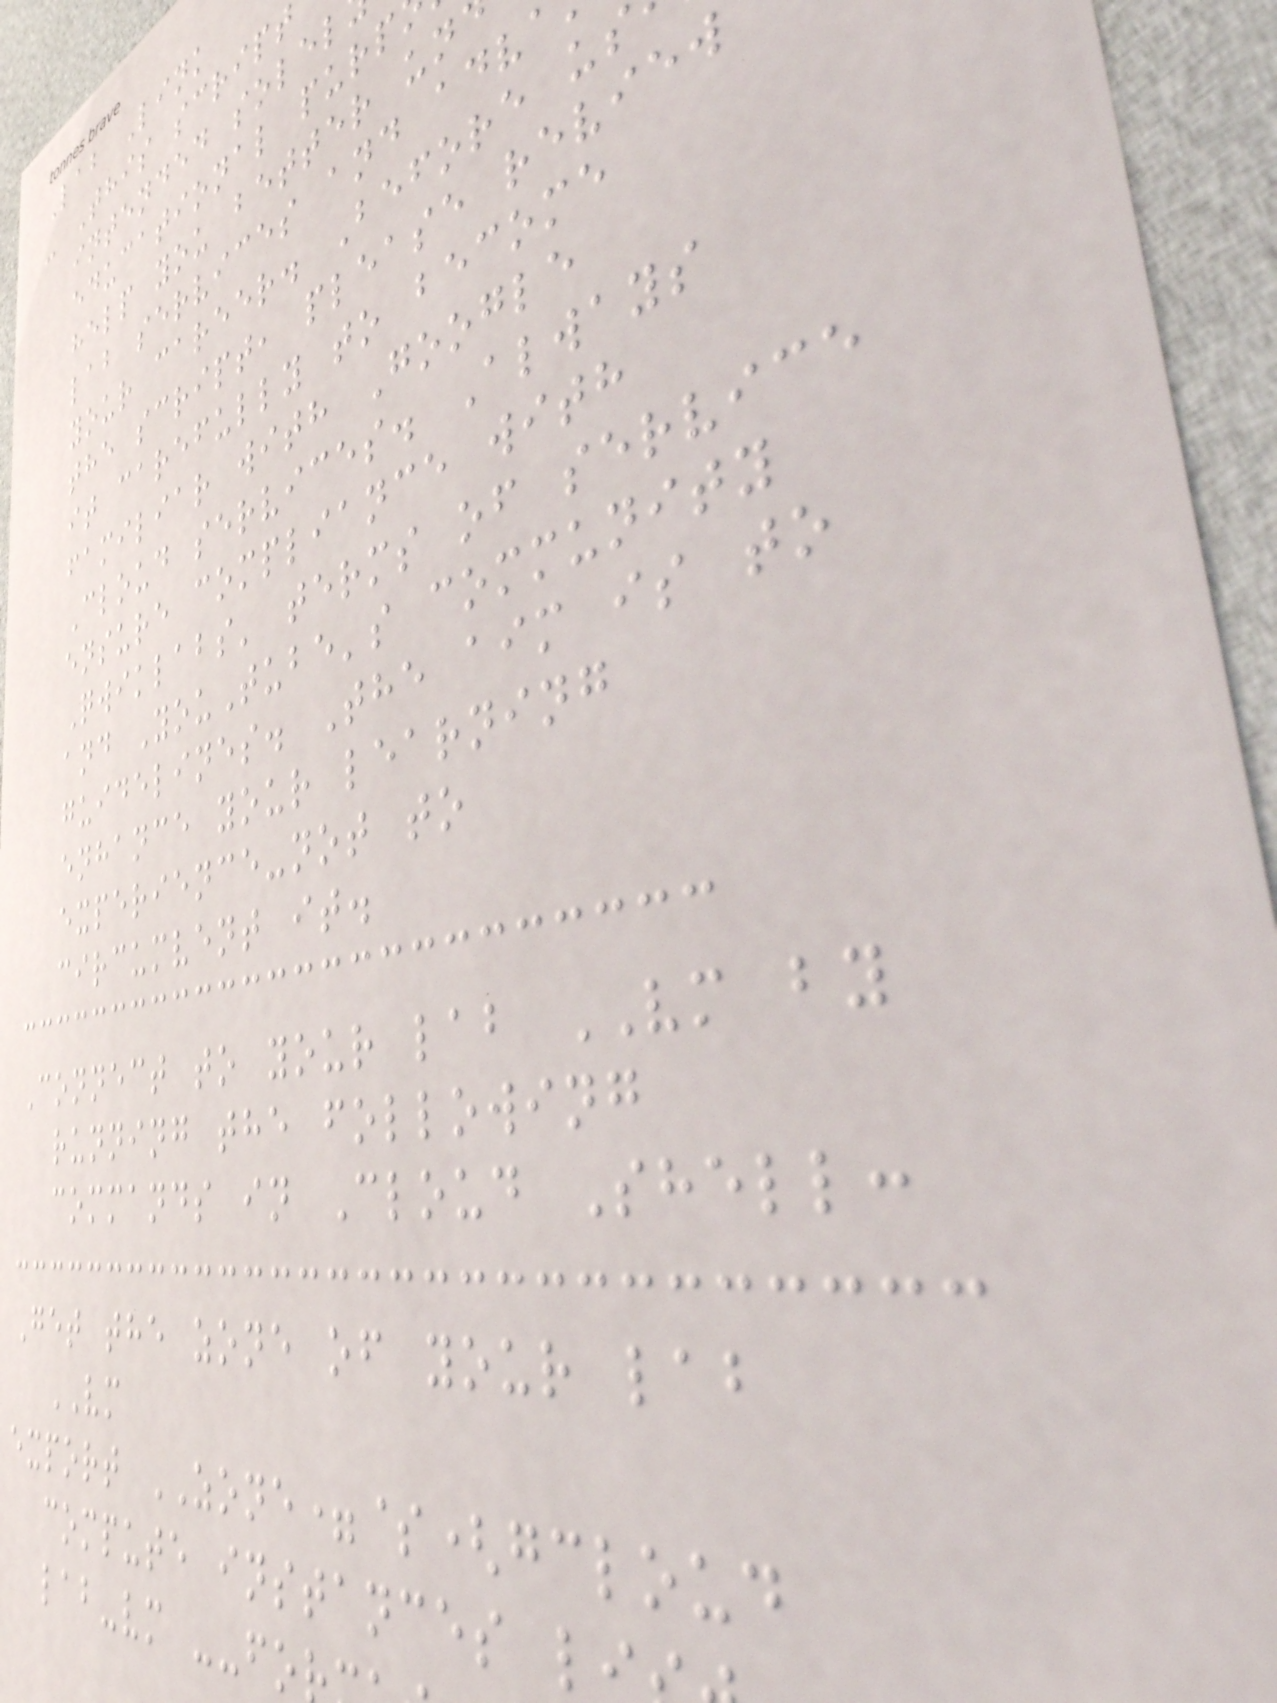Lab Link
- This script
intended solel
educational purp
help you better un
lab services and adv
your career. Before us
the script, please review
it carefully to become
familiar with Google
Cloud services. Always
ensure compliance with
Qwiklabs' terms of service
and YouTube's community
guidelines. The aim is to
enhance your learning
experience-not to
circumvent it.
Connect to your lab VM by
running the following
commands in Cloud Shell:
Get the zone of your lab
VM
export ZONE=$(gcloud
compute instances l
lab-vm --fo
